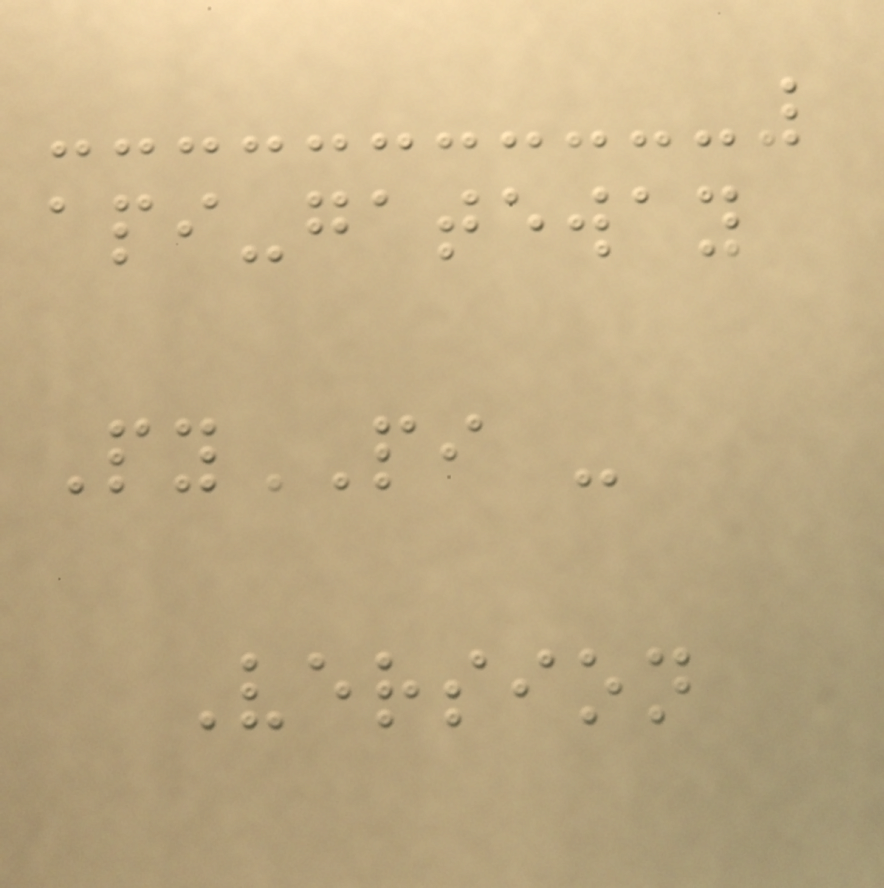api-gateway
PyPI -
Version
